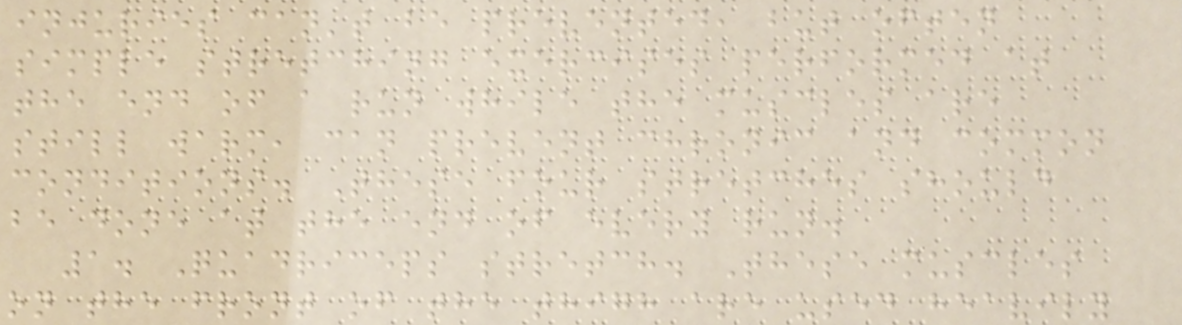injuries can't be prevented, but often
simple stretching exercises performed at
the end of a run while the muscles are
still warm, can prevent chronic and common
conditions. These four stretches should
be done at the end of every run.
1. Quadriceps stretch. These muscles
on the front of the thigh are used heavily
